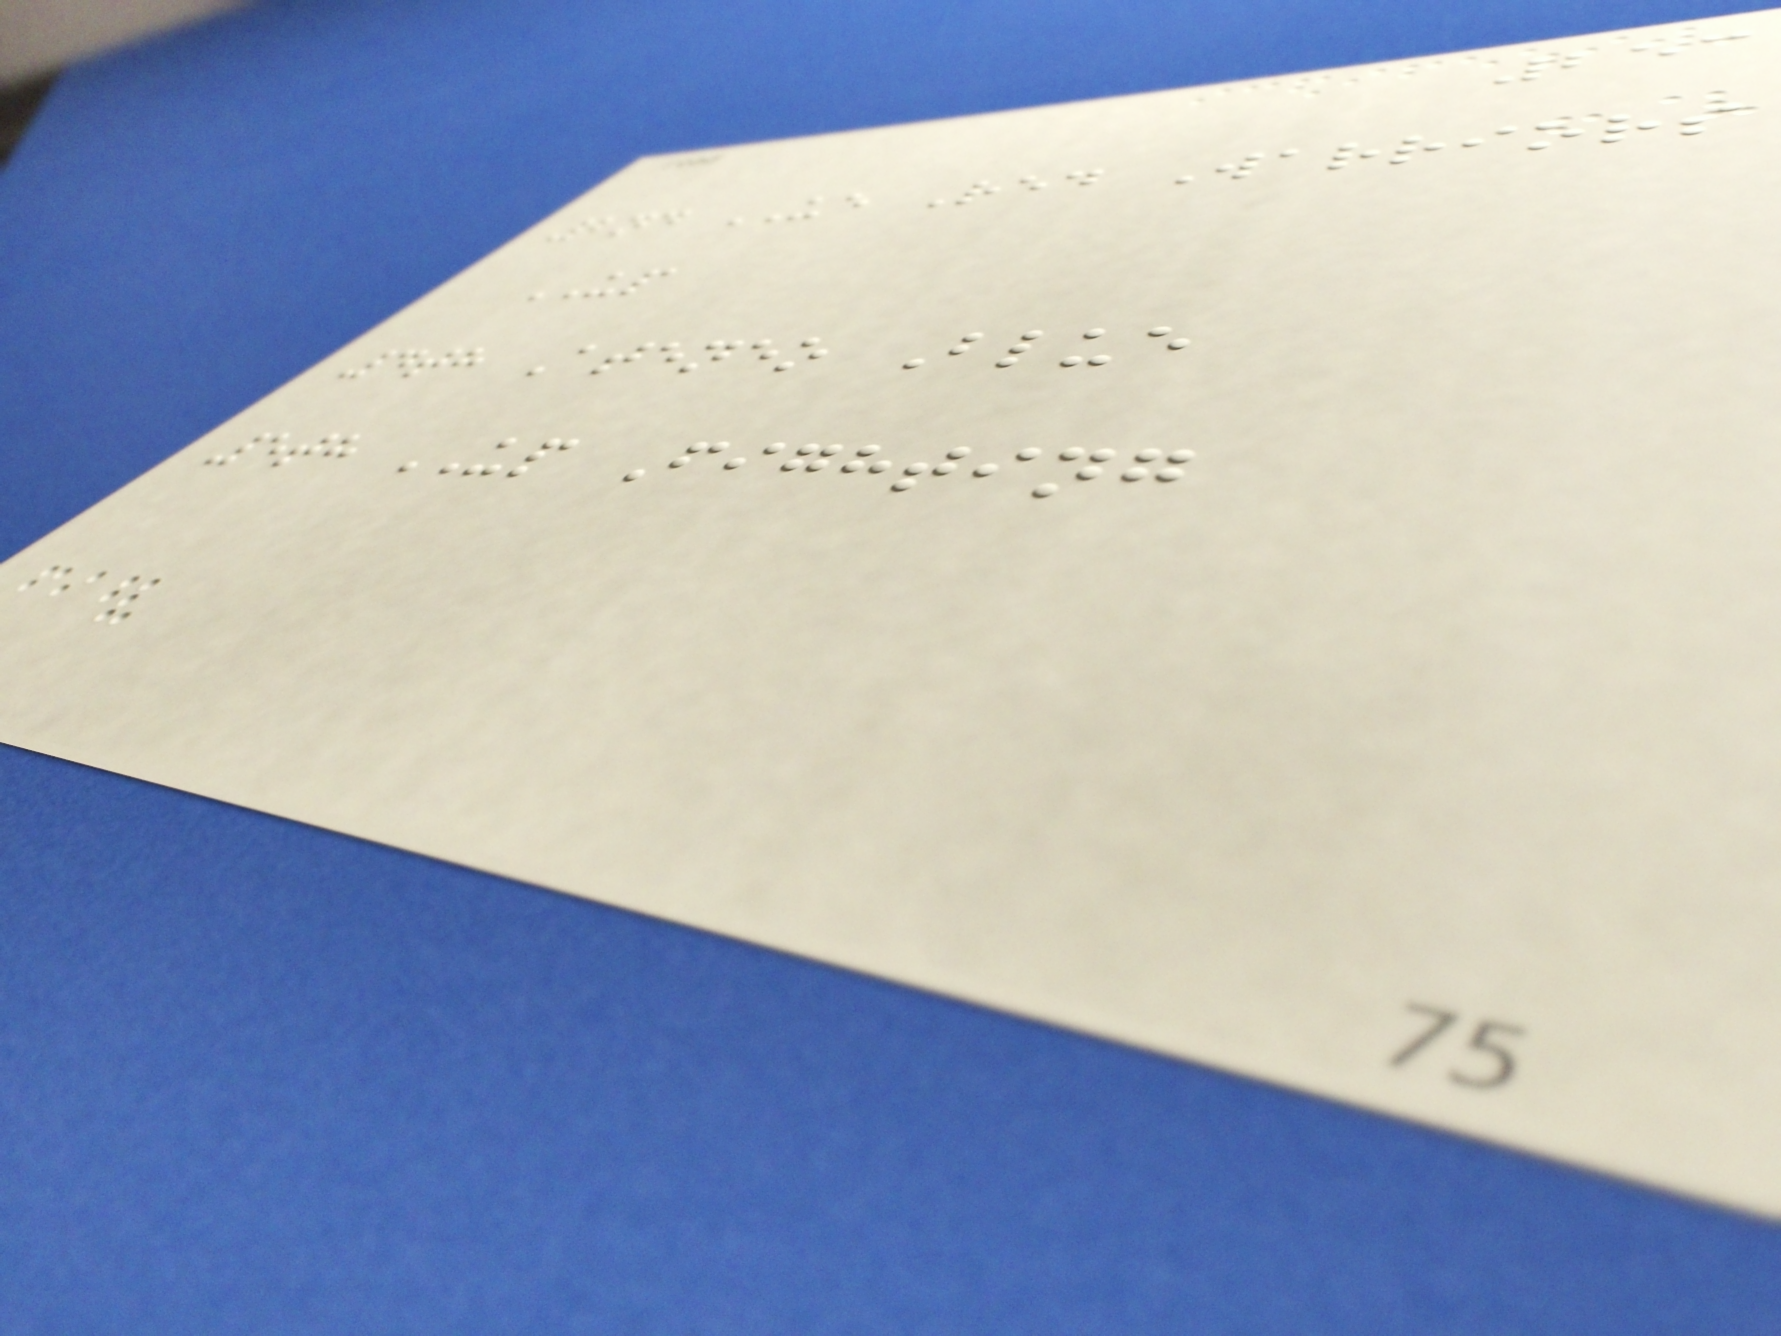253
2nd UE Red Warriors
UP
4th Ateneo Blue
5th UP Fighting
